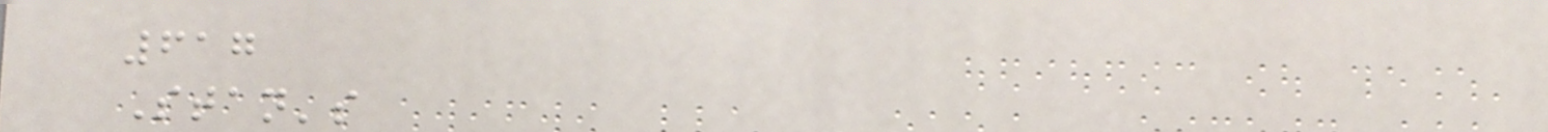617
Stan's
